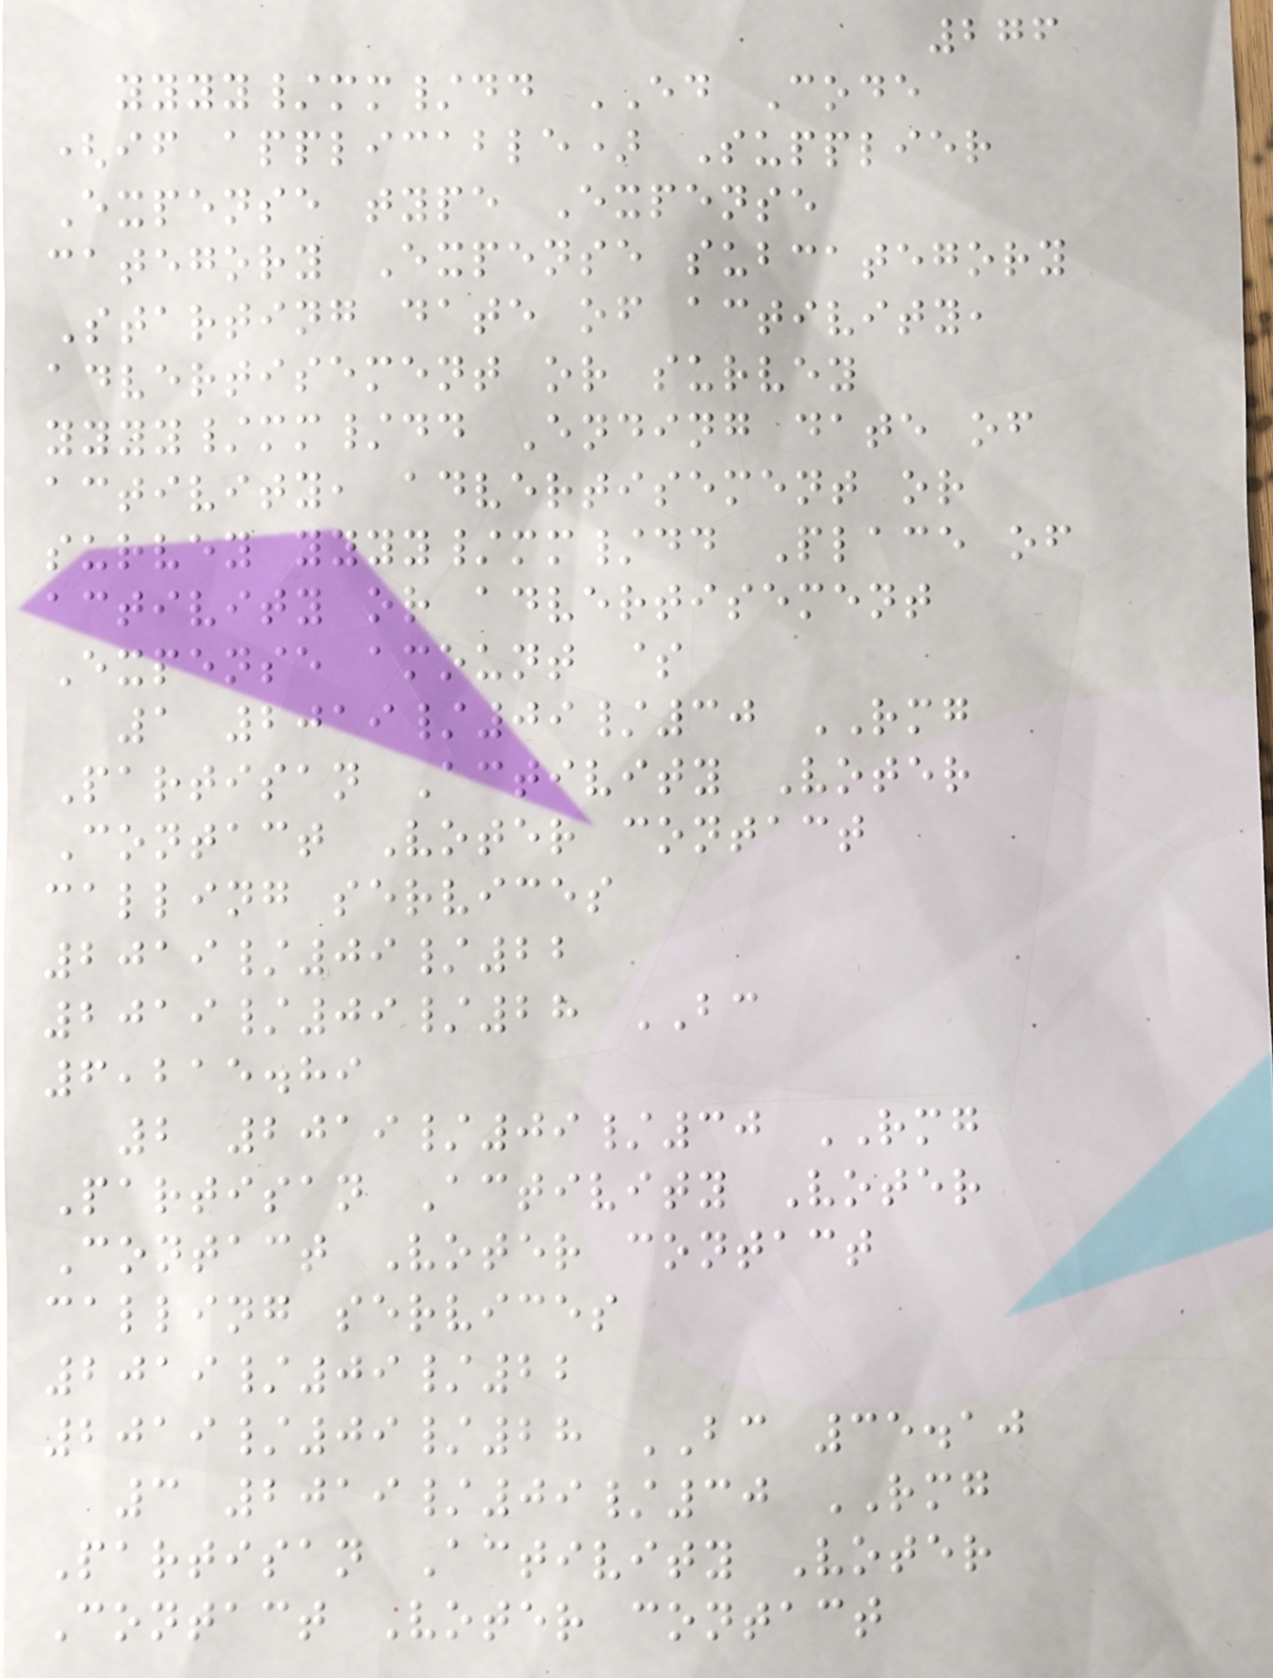276
yyyy/mm/dd ED Code
(if applicable) Supplier
Expense type Expense
category Expense subcategory
Starting date of activity,
advertisement or survey
yyyy/mm/dd Ending date of
activity, advertisement or
survey yyyy/mm/dd Place of
activity or advertisement
Expense amount $
1 2019/09/30 RMG
Partisan Activity Voter
Contact Voter contact
calling services
2019/09/22
2019/09/28 BC
6,215.89
2 2019/09/30 RMG
Partisan Activity Voter
Contact Voter contact
calling services
2019/09/22
2019/09/28 BC 35.10
3 2019/09/30 RMG
Partisan Activity Voter
Contact Voter contact
